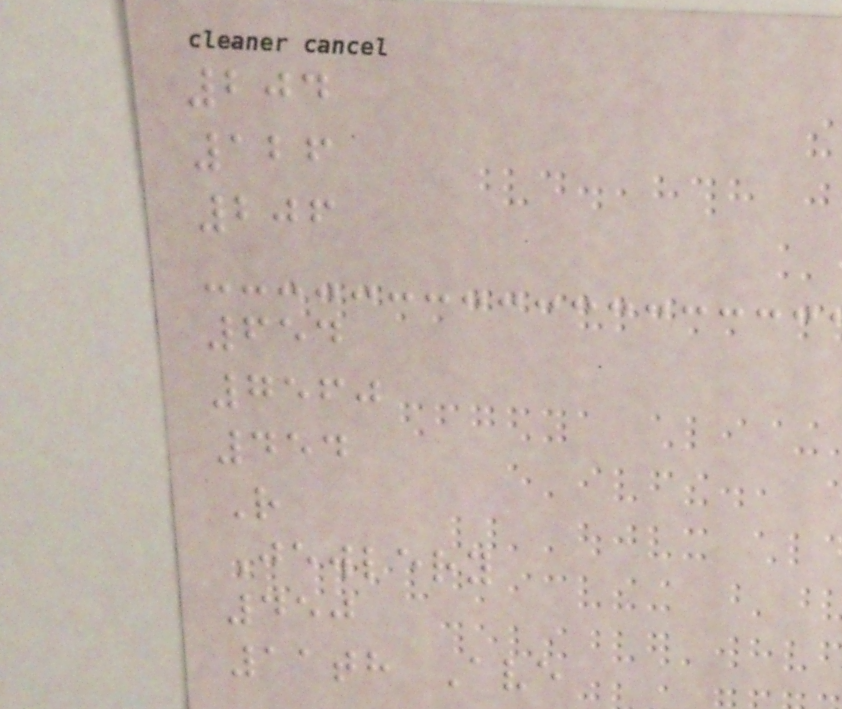204
126
206
654
7560
454
R
Jewlery
450
11th Ave
